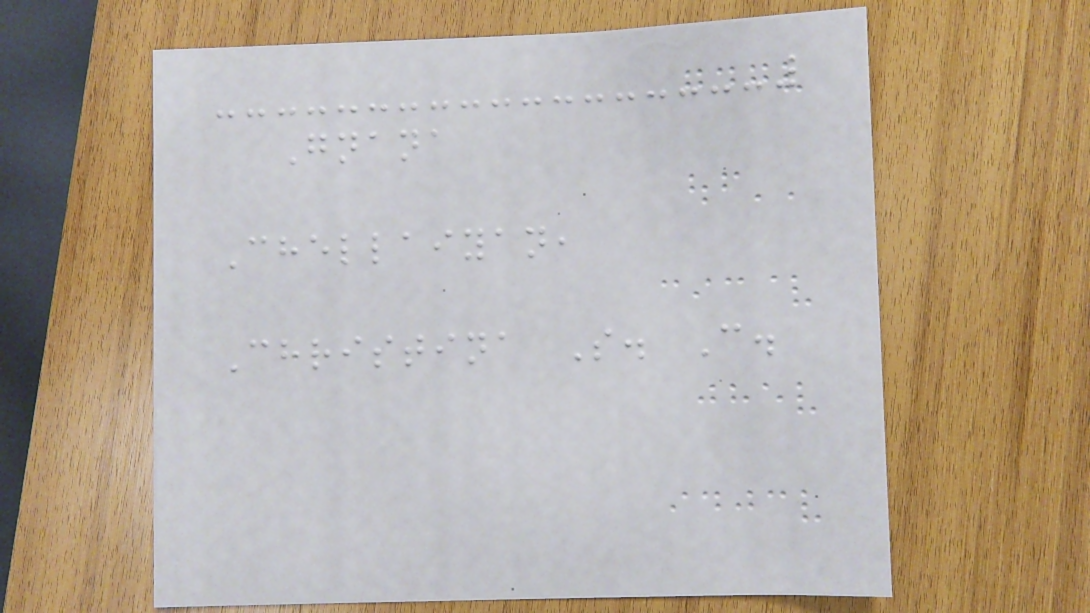Gnana
Chellaiyan,
Christina S. C.
